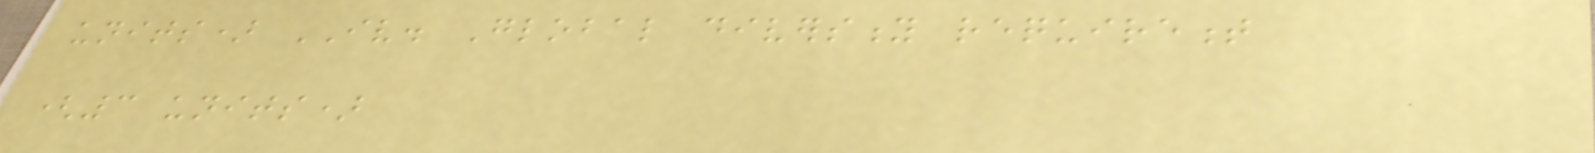units) IV. Global diversity requirement
(3 units)
